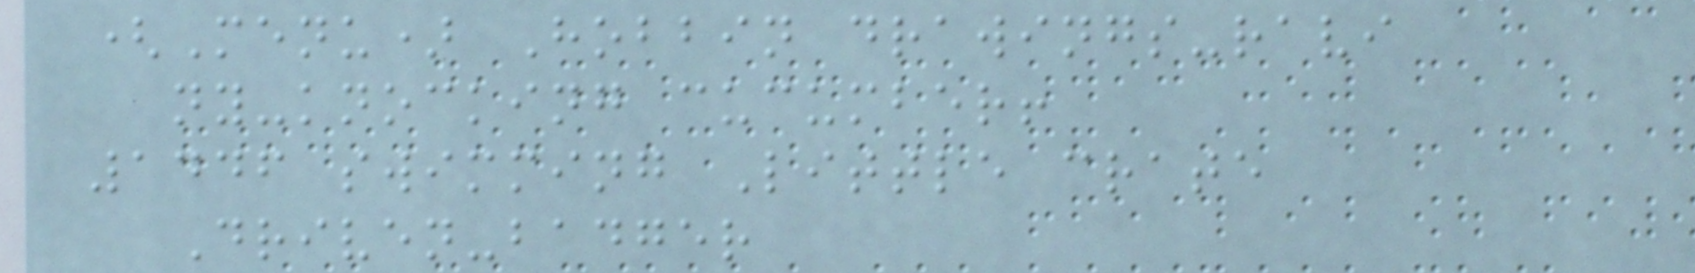(Menu) Hobbin drawings-ravi
ny-knocking cucumber!
1446 swimming Little crate
Driven-badger
